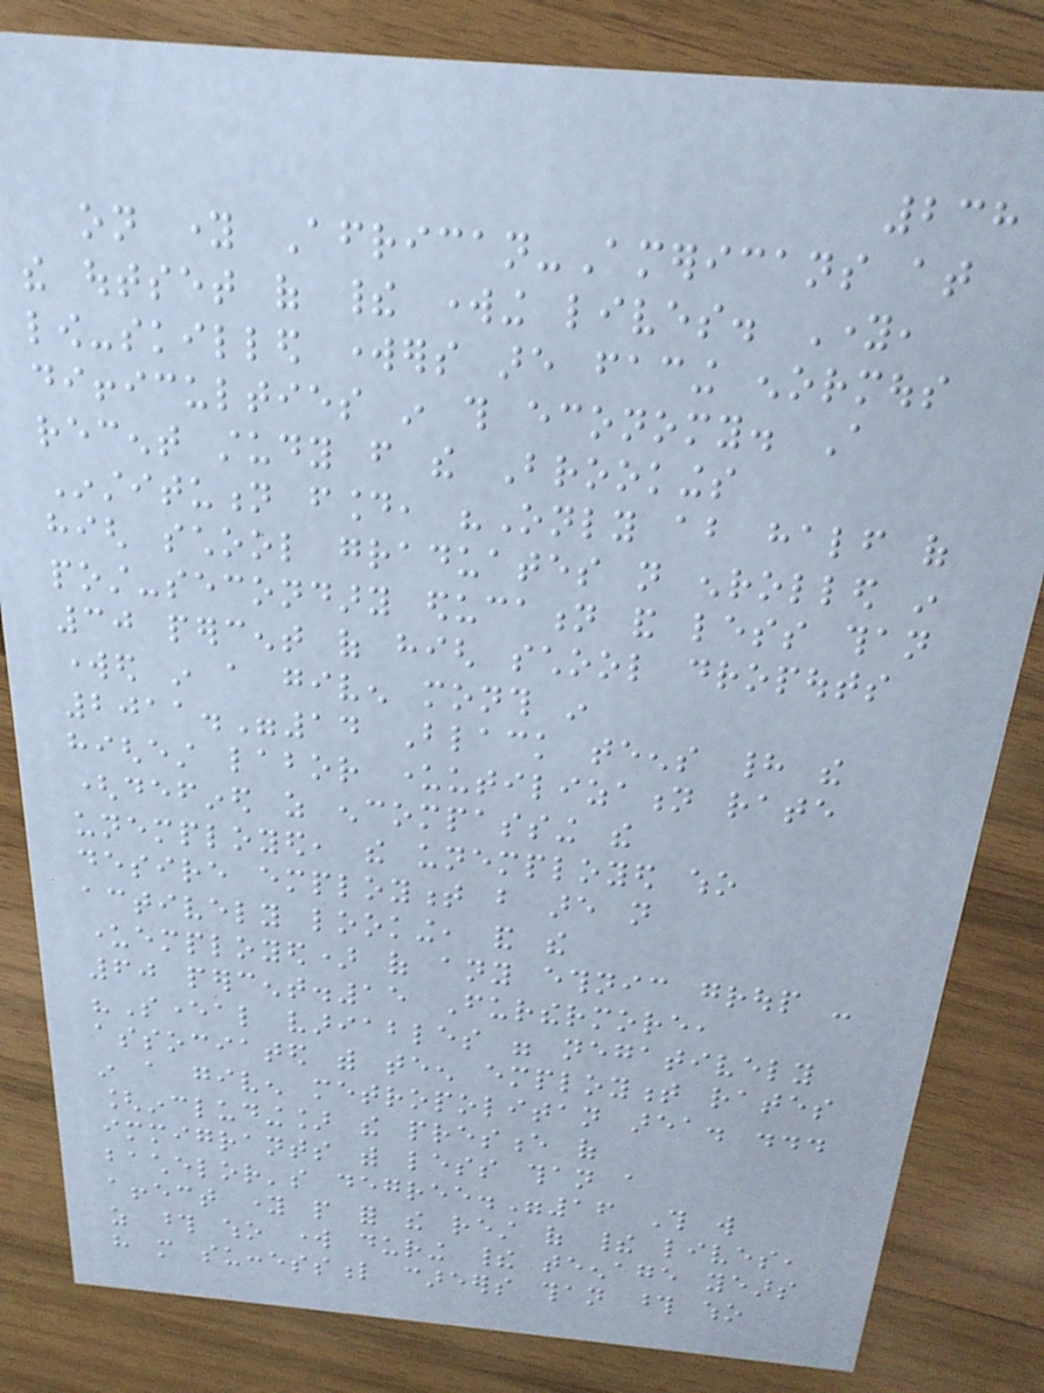238
on young African-Americans at
the outset of their working lives. Young,
low-skilled workers are facing enormous
difficulties in this economy. A
recent study from the Brookings
Institution found, "Only about half of
high school graduates not enrolled in
post-secondary education and less than
30 percent of high school dropouts
worked in a given month in
2011."14 Black teens had the
highest labor underutilization rate
(defined as encompassing the
unemployed, the unemployed who
desire employment but are not
actively looking, and the
underemployed) of any ethnic group -
60 percent.15 Furthermore,
"Several variables were negatively
associated with teen employment rates
in a given metropolitan area. ...
[including] the presence of
immigrants with less than a
bachelor's degree."16 This will
affect young people for the rest of their lives,
as those who work during their teenage years
have more successful careers than those who
